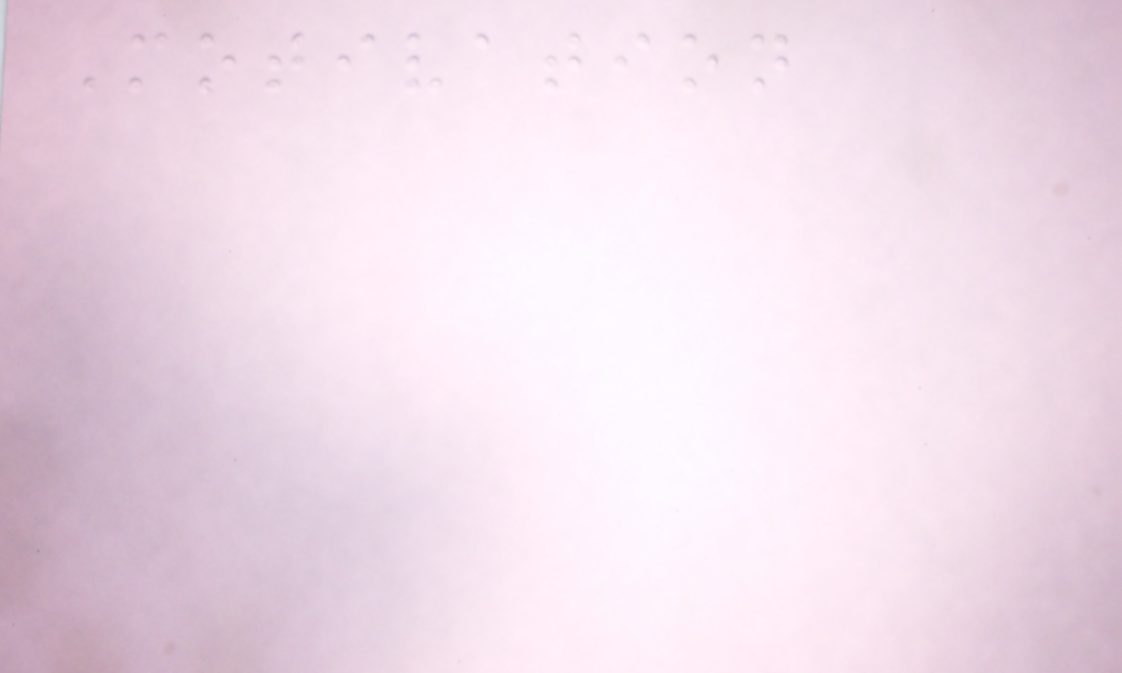Motivation
